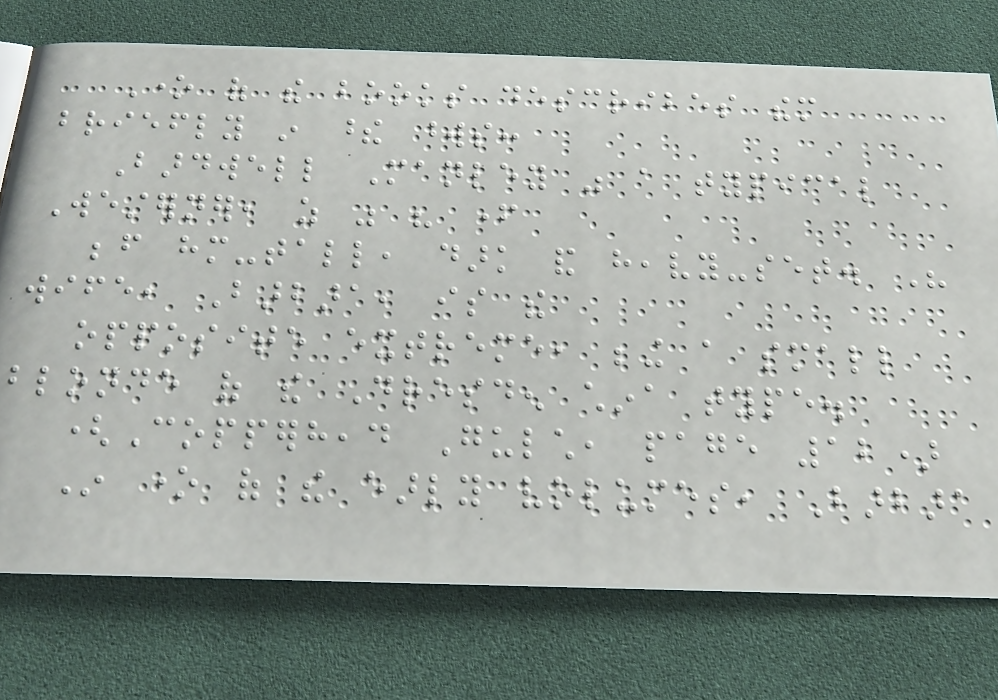One of the books describes them
briefly in these words:
Bardwell Manley was a typical
Westerner, as was his father
before him-tall, dark and heavy-set. His
wife, Barbara, is the
opposite extreme, being a small
blonde of the Dresden china type.
(Copperhead Gulch, page 12)
In one of the early volumes, Barbara
